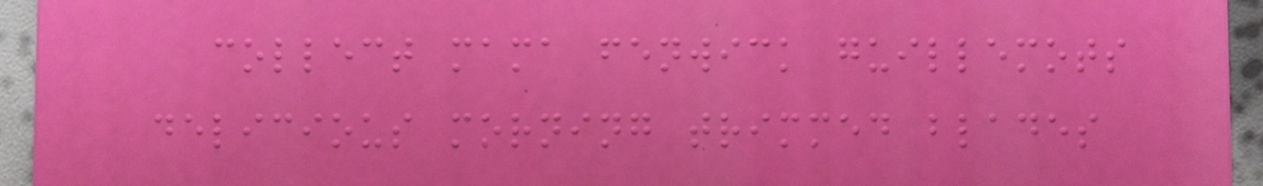collect mama fenwick guillemots
delicious morning trimmed blades
